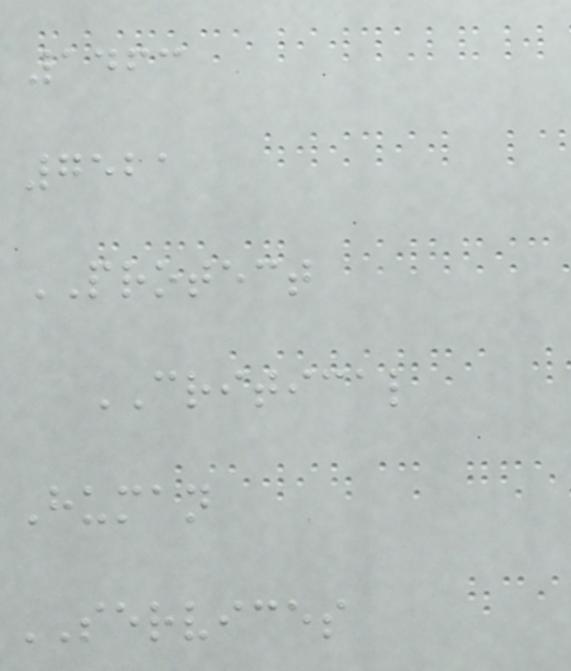1463
7521
PROTECT
CRITICAL
Human
SERVICES
